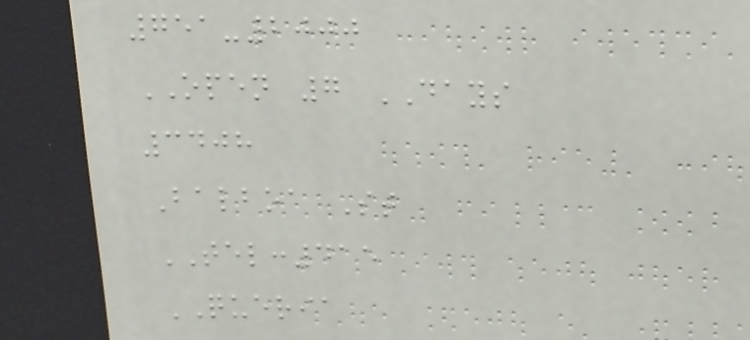751-2000
OPEN 7 DAYS
3408
Balboa St
TEL:415
QUERIA
